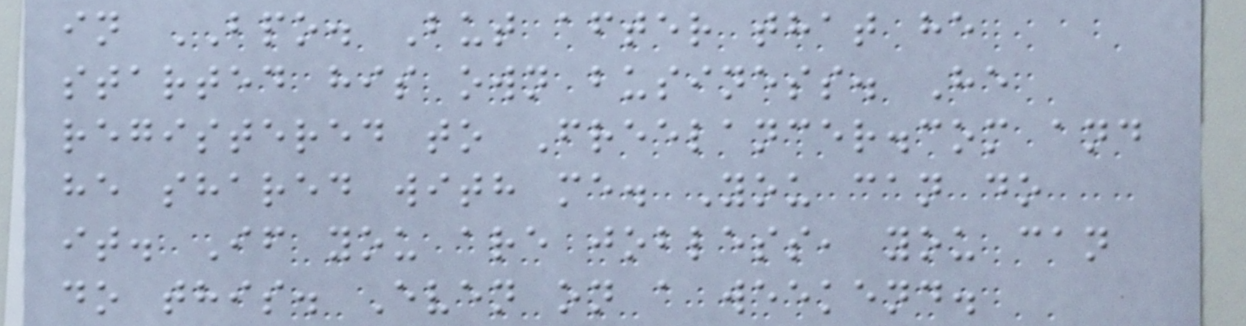in BPO. But after that he
started his own business. He
registered to Freelancer.com and
he shared with me. You can do
it. If you are jobless, you can
do this. Even on a weekend.
